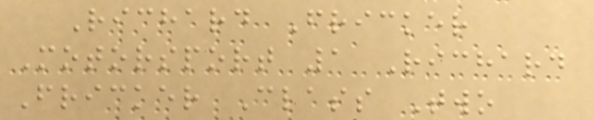Richard Fricker
Motorsport 1 Richard
Fricker Class Two
